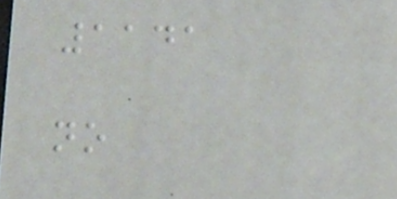1141
no
